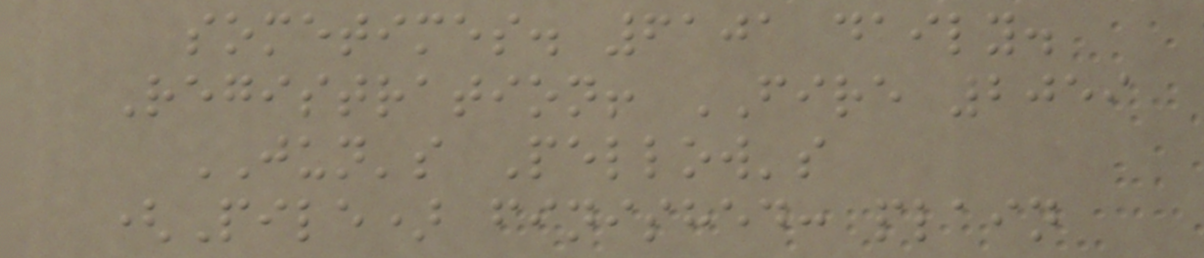sometimes. 6101 daily.
Registration! FIRE 2059
JUN's Pellow's
(Pile) finished: plain
